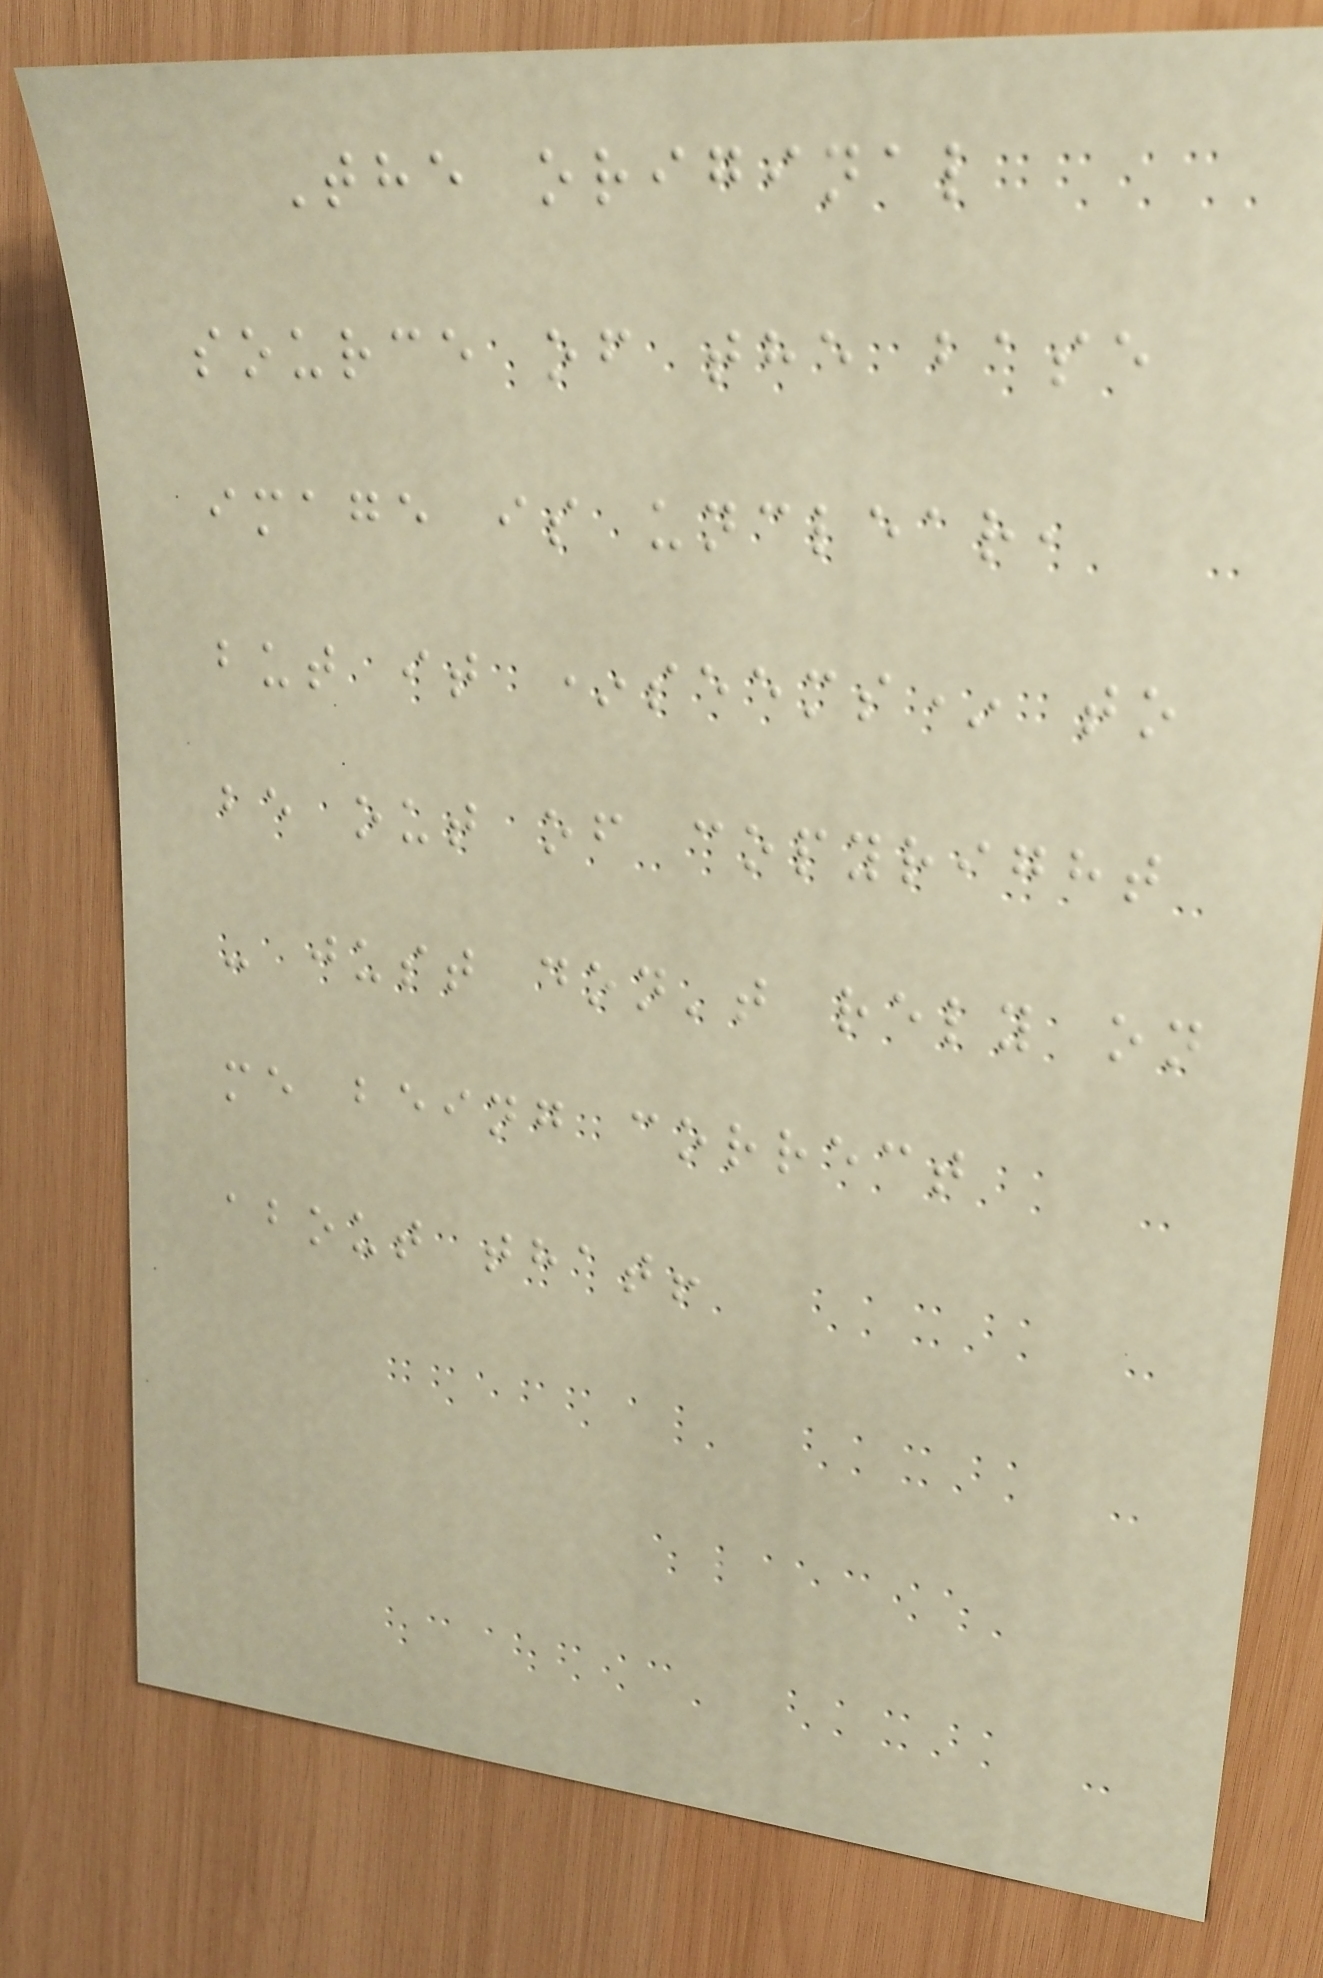The original
source of the base
image is unclear,
but it *seems* to
be out of copyright
- just don't rely on
me being correct
about that!
